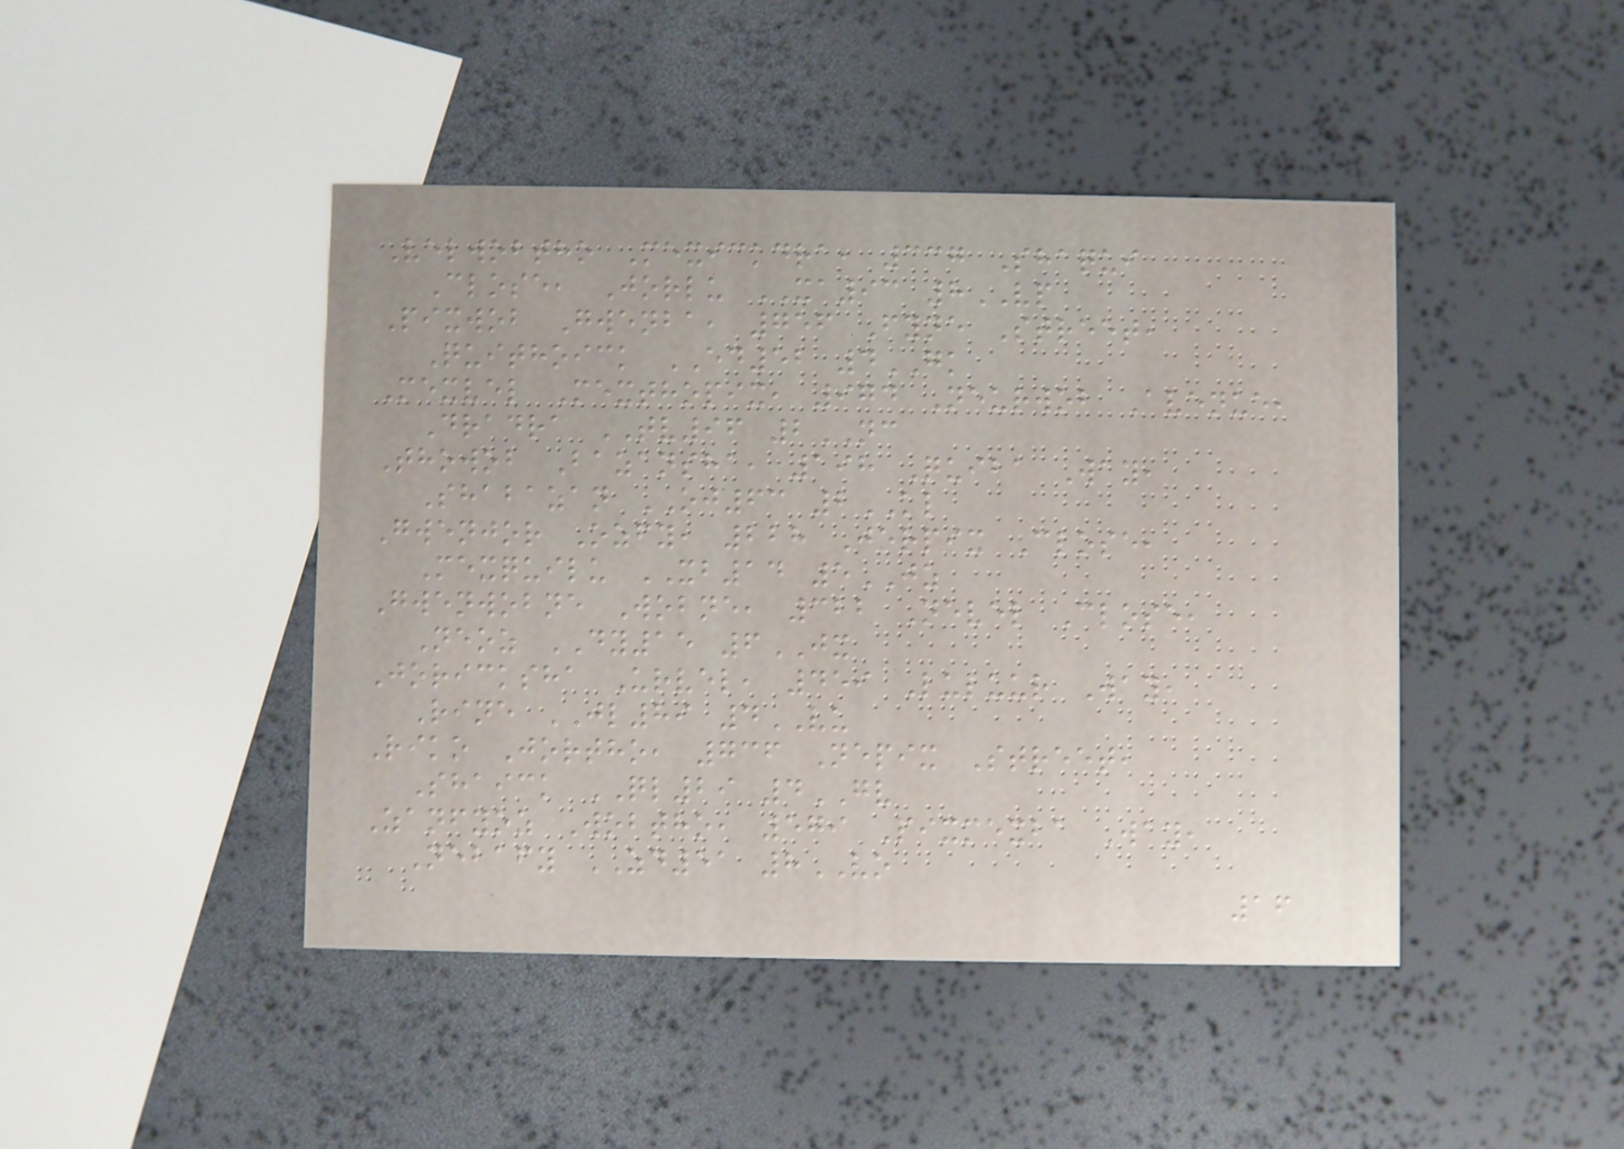Velwobtho Mexickdra, 337 Shaqui
Close, Jorlu XA93 8VP
Pixwob Gwenba, 756 Fyne Street,
Quithoick ED52 4GK
Mexvel Mexthopix, 974 Neurwob Avenue,
Dradra TV96 2NC
Thowob Bazansha, 198 Quiba Way,
Shabazan OJ63 2KL
Gwenjor Ozfy, 228 Jorpix Close,
Mexquilu XB14 5JZ
Gwenwobne Wobne, 322 Nevel Close,
Neoz DY15 6JX
Joricksha Urvel, 459 Luluur Way,
Rine JL89 4VU
Riko Jortho, 736 Nepix Street,
Shaick QL29 4GV
Zanfyoz Wobtho, 579 Pixmexba Way,
Nebafy ZD51 8VO
16
